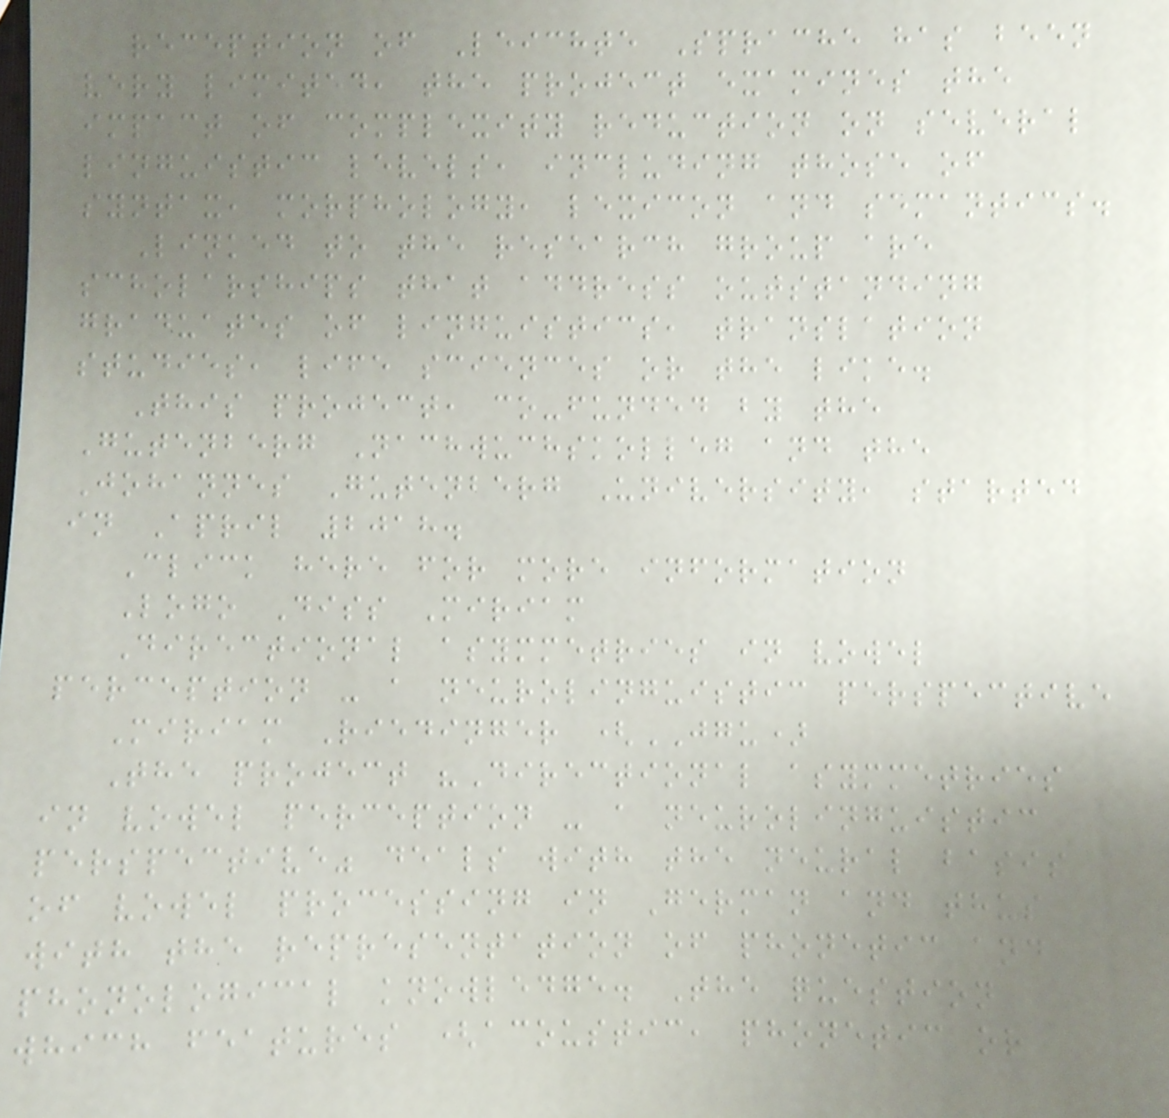reception of Leichte Sprache has been
very limited, the project examines the
impact of complexity reduction on several
linguistic levels, including those of
syntax, morphology, lexicon and semantics.
Linked to the research group are
scholarships that address outstanding
graduates of linguistics, translation
studies, life sciences or the like.
This project, co-funded by the
Gutenberg Nachwuchskolleg and the
Johannes Gutenberg University, started
in April 2018.
Click here for more information
Logo Diss Miriam
Directional asymmetries in vowel
perception - a neurolinguistic perspective
Miriam Riedinger (JGU)
The project "Directional asymmetries
in vowel perception - a neurolinguistic
perspective" deals with the neural basis
of vowel processing in German and thus
with the representation of phonetic and
phonological knowledge. The question
which features (acoustic, phonetic or
